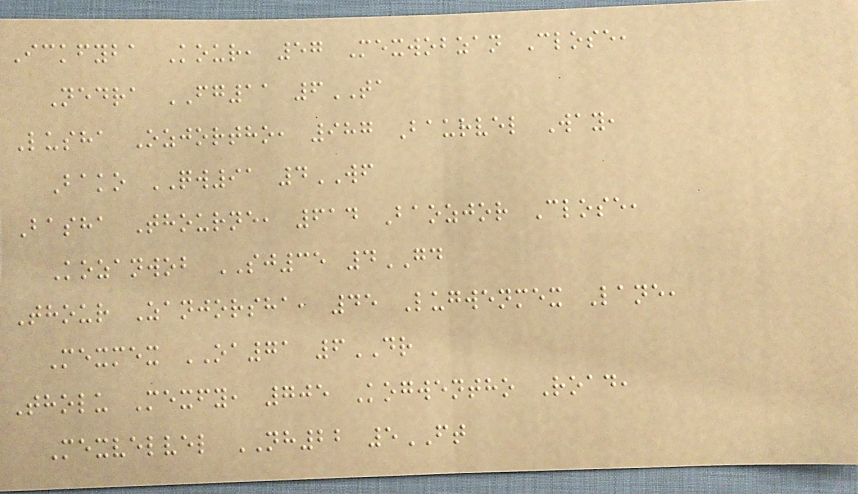Ickfyba Kour, 57 Mexwobzan Close,
Nedra FG11 6TA
Lusha Ozjortho, 987 Baurvel Way,
Bako QW91 4WF
Basha Thourne, 614 Baozjor Close,
Kozanwob SJ35 4GD
Thour Zanjorsha, 45 Lugwenmex Lane,
Mexmex OA71 6DR
Tholu Mexfy, 705 Kogwentho Road,
Mexvelvel NH22 5FT
